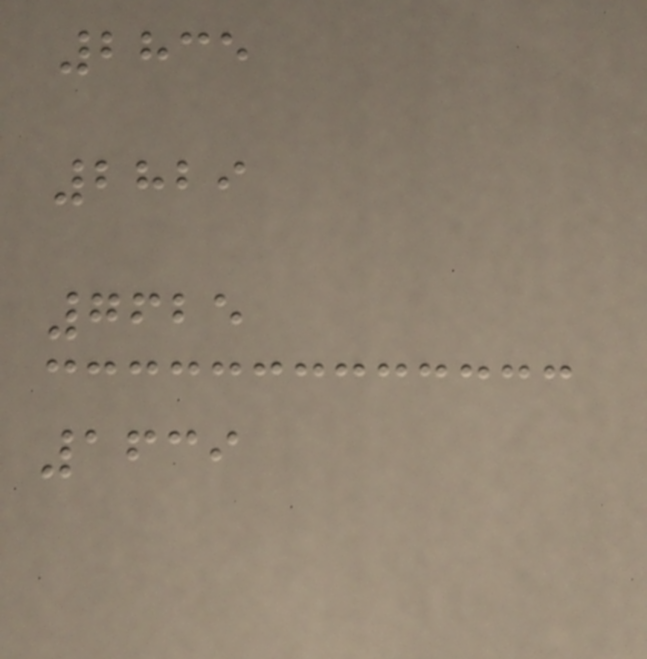2835
2829
7625
1639
